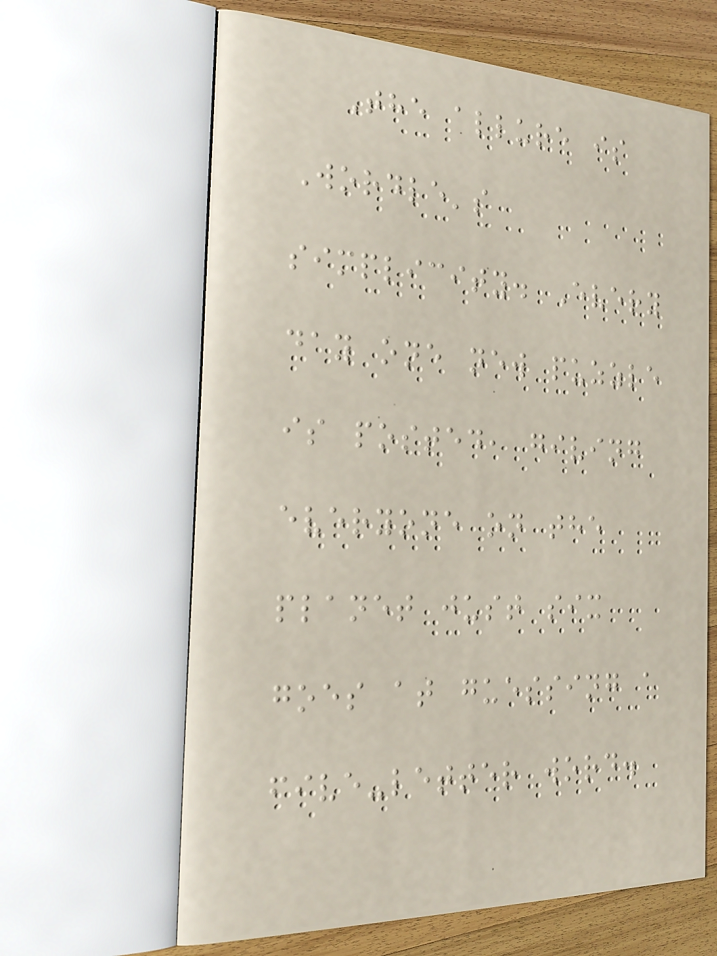The allure is
Wordle's
simplicity. Every
day one new puzzle
is posted, giving
everyone on the
planet just six
goes at guessing a
five-letter word.
